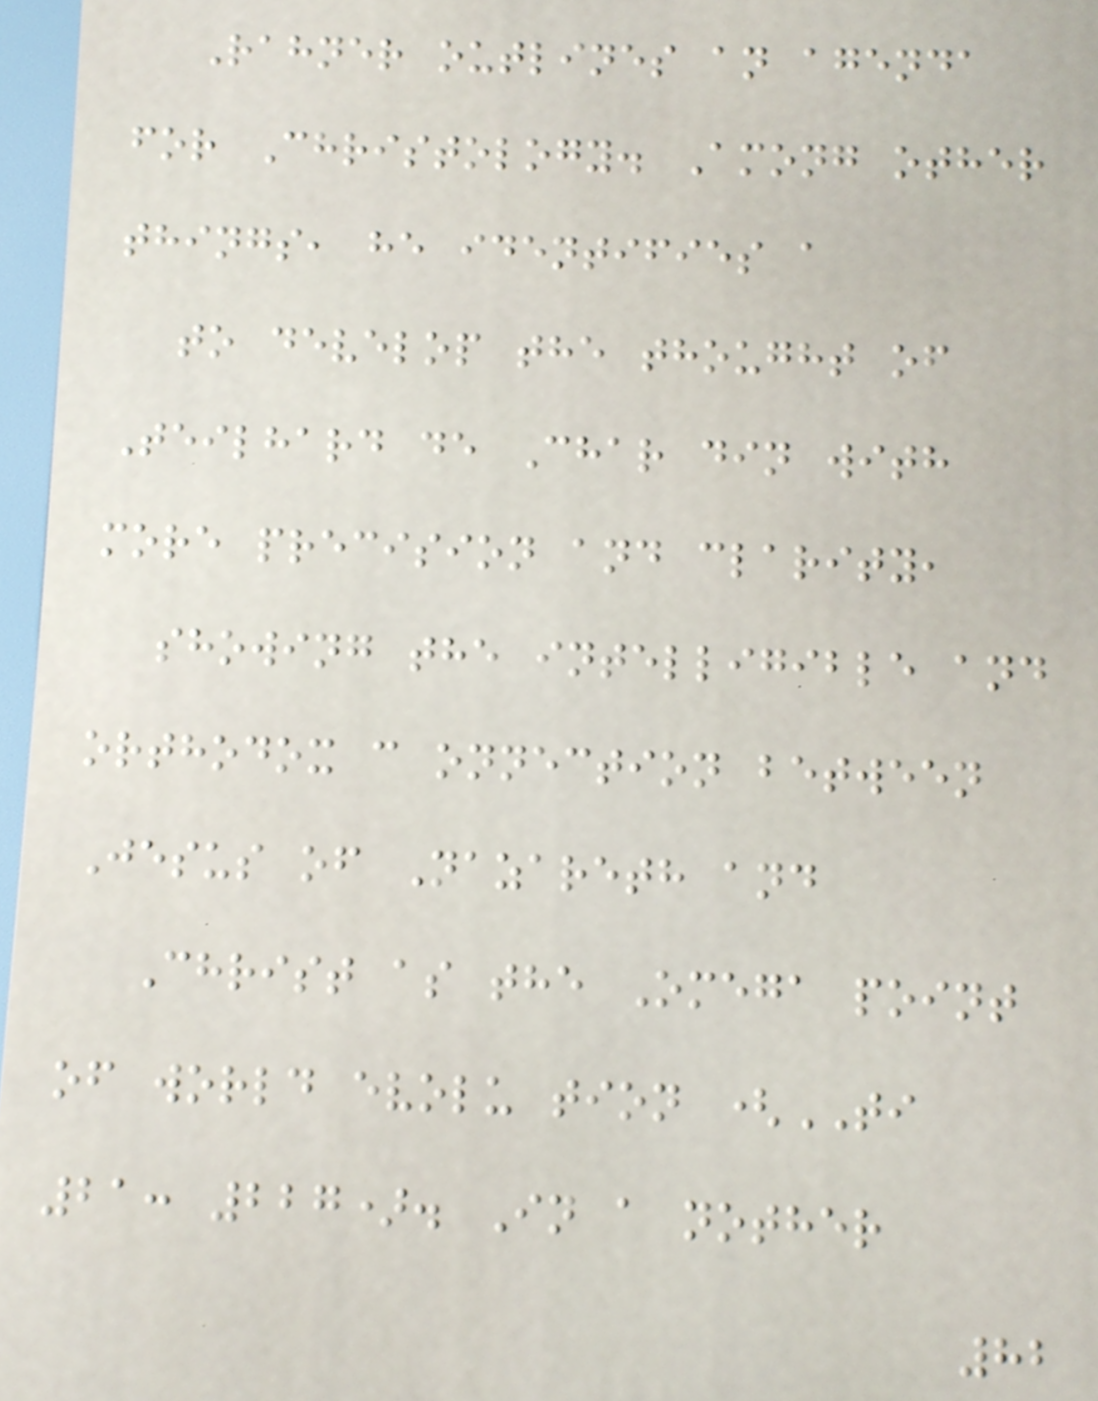Rahner outlines an agenda
for Christology. Among other
things, he identifies a
to develop the thought of
Teilhard de Char din with
more precision and clarity,
showing the intelligible and
orthodox c onnection between
Jesus of Nazareth and
Christ as the Omega point
of world evolu tion (TI
21: 227). In a nother
82
